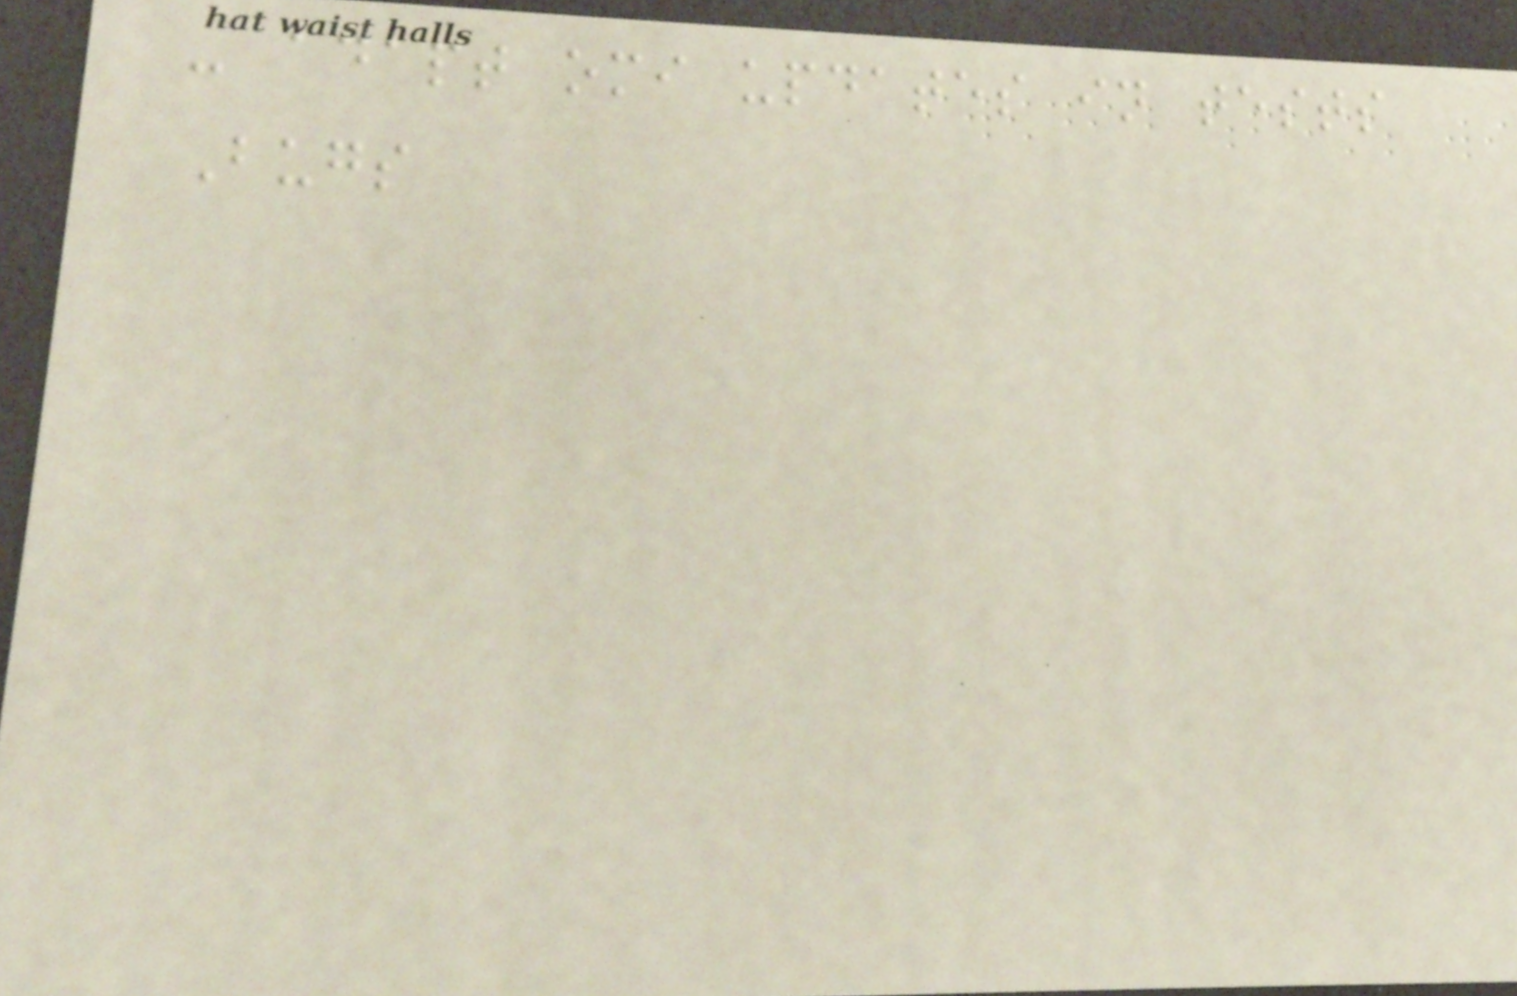- adapt omi updates in tests
Bugs
